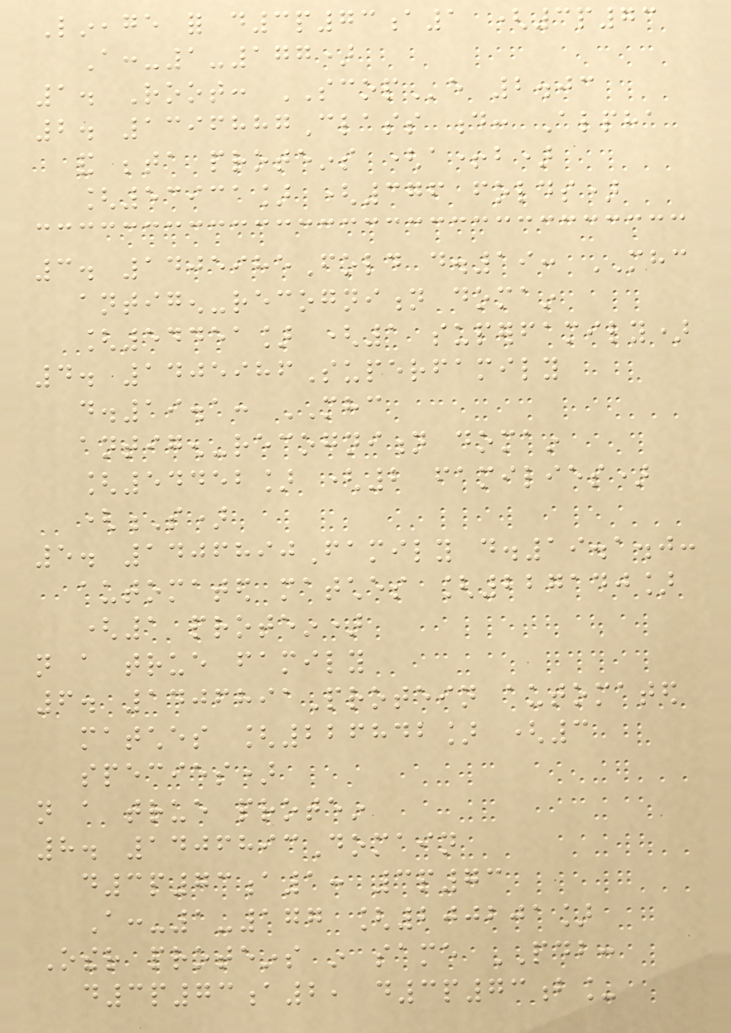Lineage for d3p73a1 (3p73
A:-1-177)
1. Root: SCOPe 2.03
2. 1396887Class d: Alpha
and beta proteins (a+b)
[53931] (376 folds)
3. 1405985Fold d.19: MHC
antigen-recognition domain
[54451] (1 superfamily)
4. 1405986Superfamily
d.19.1: MHC
antigen-recognition domain
[54452] (2 families)
(S)
5. 1406890Family d.19.1.0:
automated matches [227140]
(1 protein)
not a true family
6. 1406891Protein automated
matches [226842] (3
species)
not a true protein
8. 1406893Domain
d3p73a1: 3p73
A:-1-177 [200201]
Other proteins in same PDB:
d3p73a2, d3p73b_
